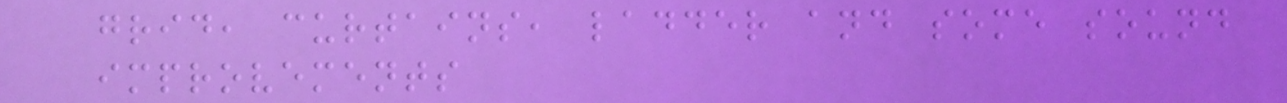grid, curtains, ladder and some sound
improvements
